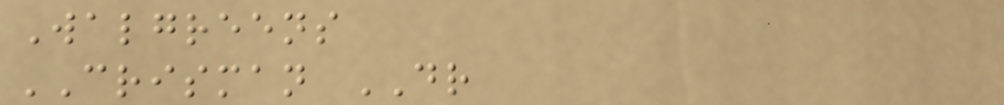Walgreens
CRISMAN DR
